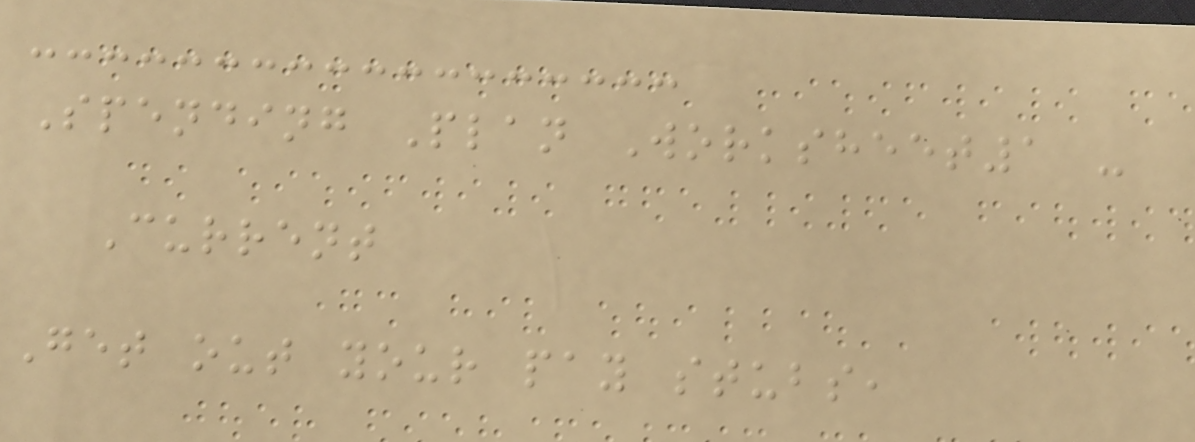Spending Plan Worksheet1 -
Current
Get out your pay stubs,
